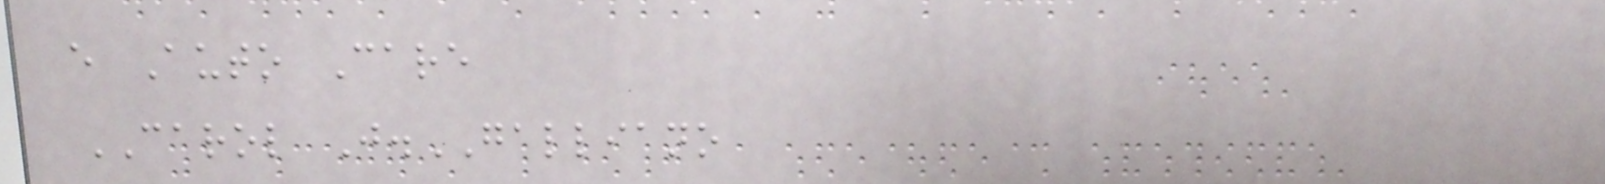e Auto Care
CAROL J.GALLIANO
